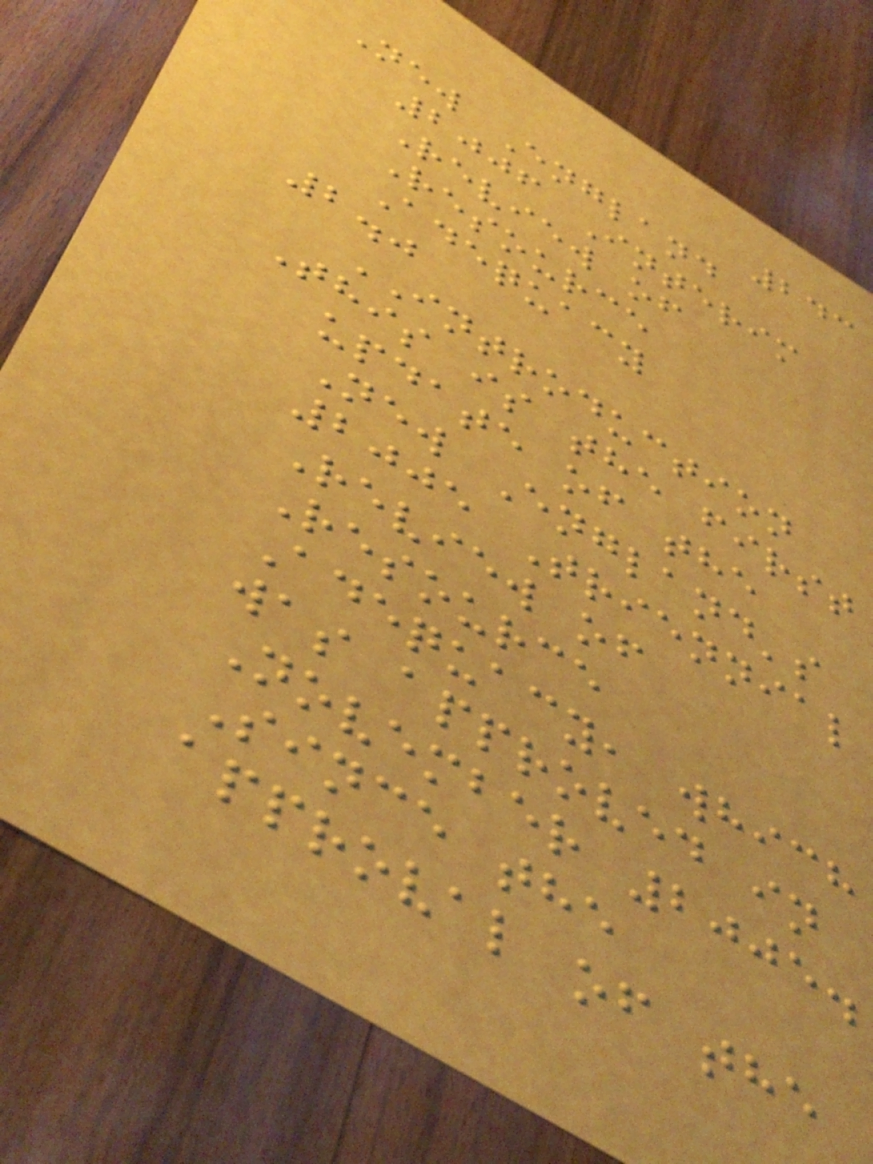243
New England
2006 Interim
Review of
Resource
Adequacy
2.0
INTRODUCTION
This is the first
update of the
New England's
2005 Triennial
Review of
Resource
Adequacy, which
was approved in
November 2005.
Since the
approval of the
